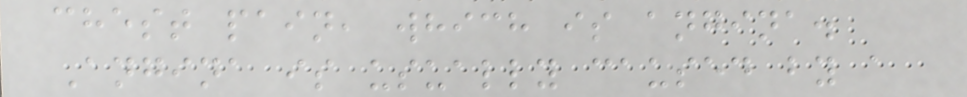chest pain, which is angina.
Angina is usually caused by a
